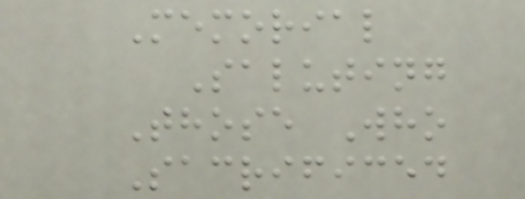Memorial
Saluting
Those Who
Sacrificed
